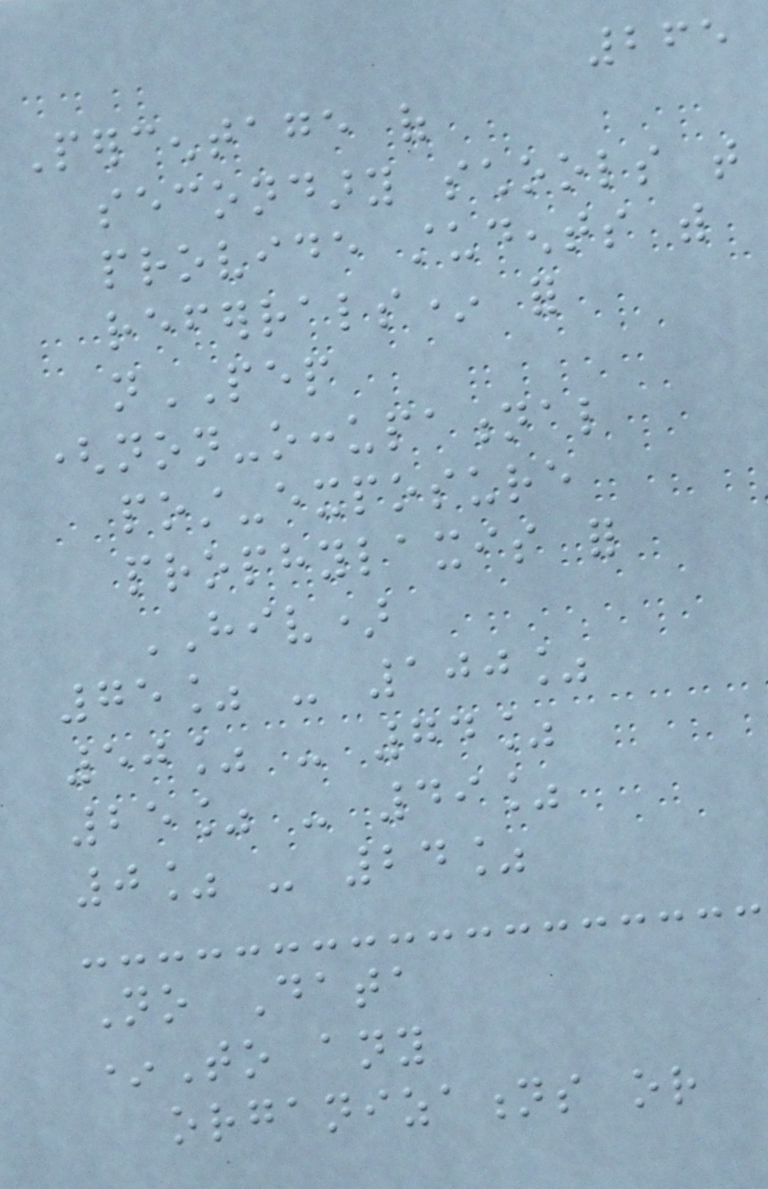265
Percentage of
secondary schools that
provide students with
referrals* for
nPEP
(non-occupational
post-exposure
prophylaxis for
HIV)
75% - 100%
50% - 74%
25% - 49%
0% - 24%
No Data
*To any
organizations or
